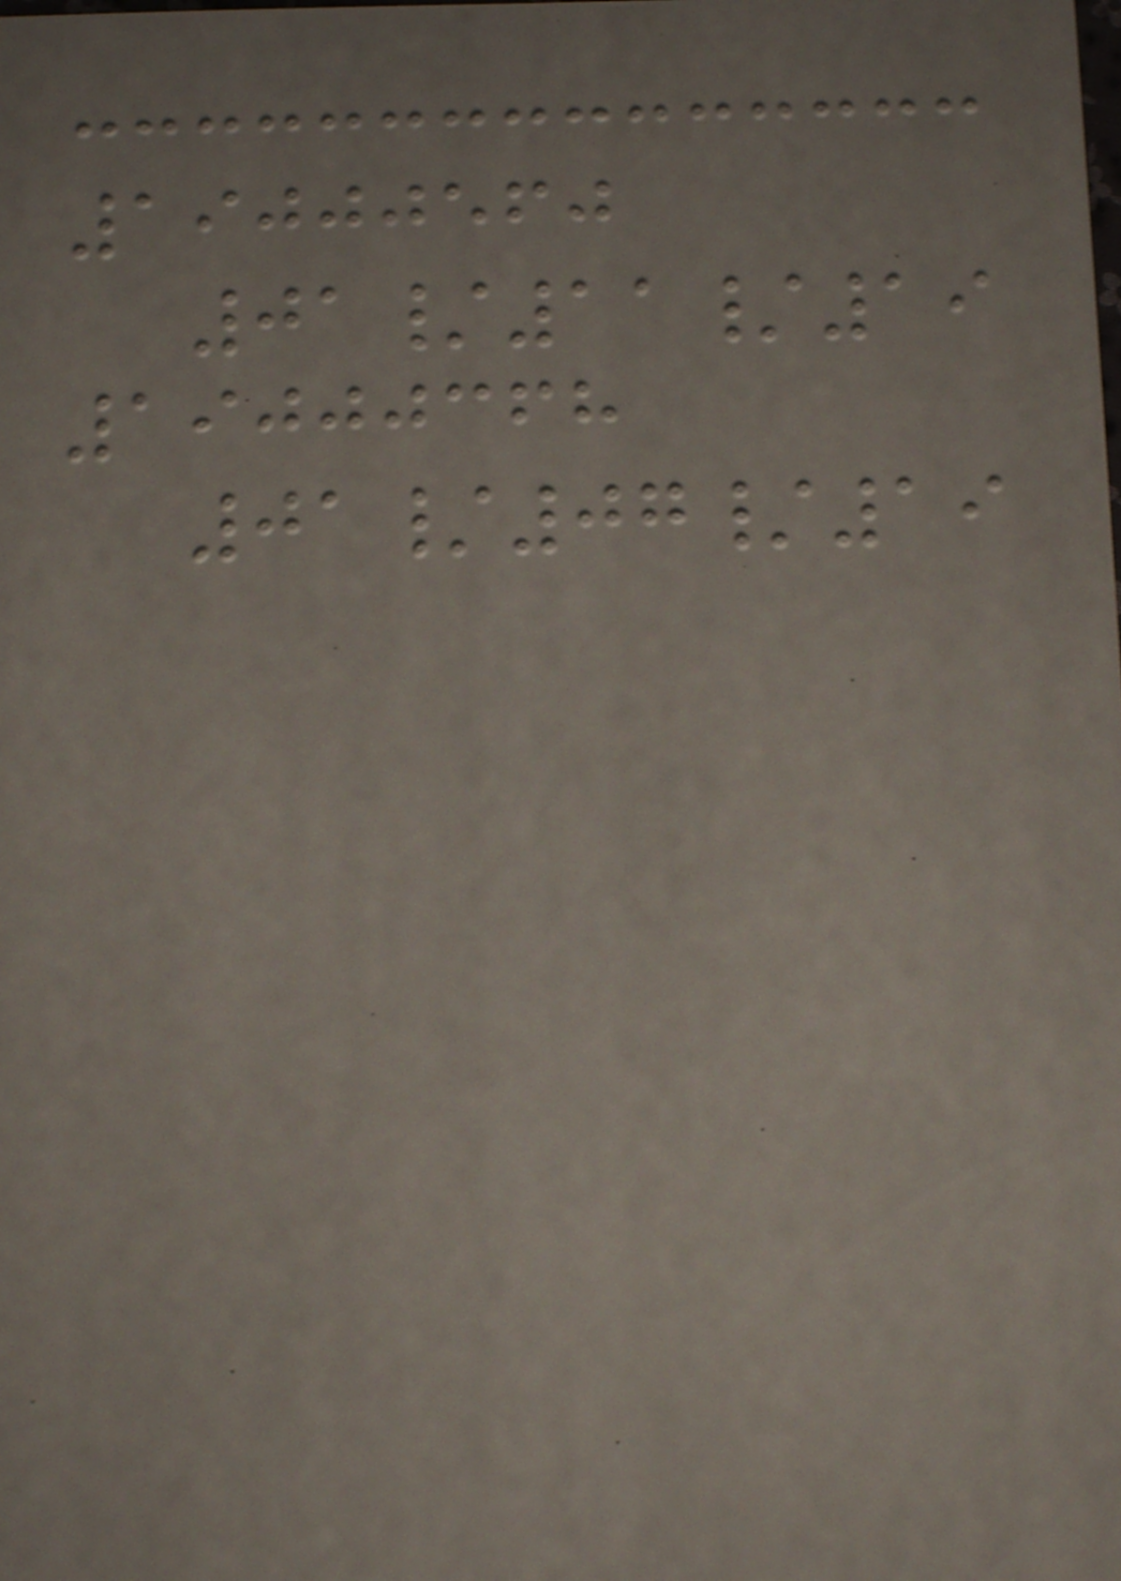19000560
01/11/19
19000368
01/07/19
